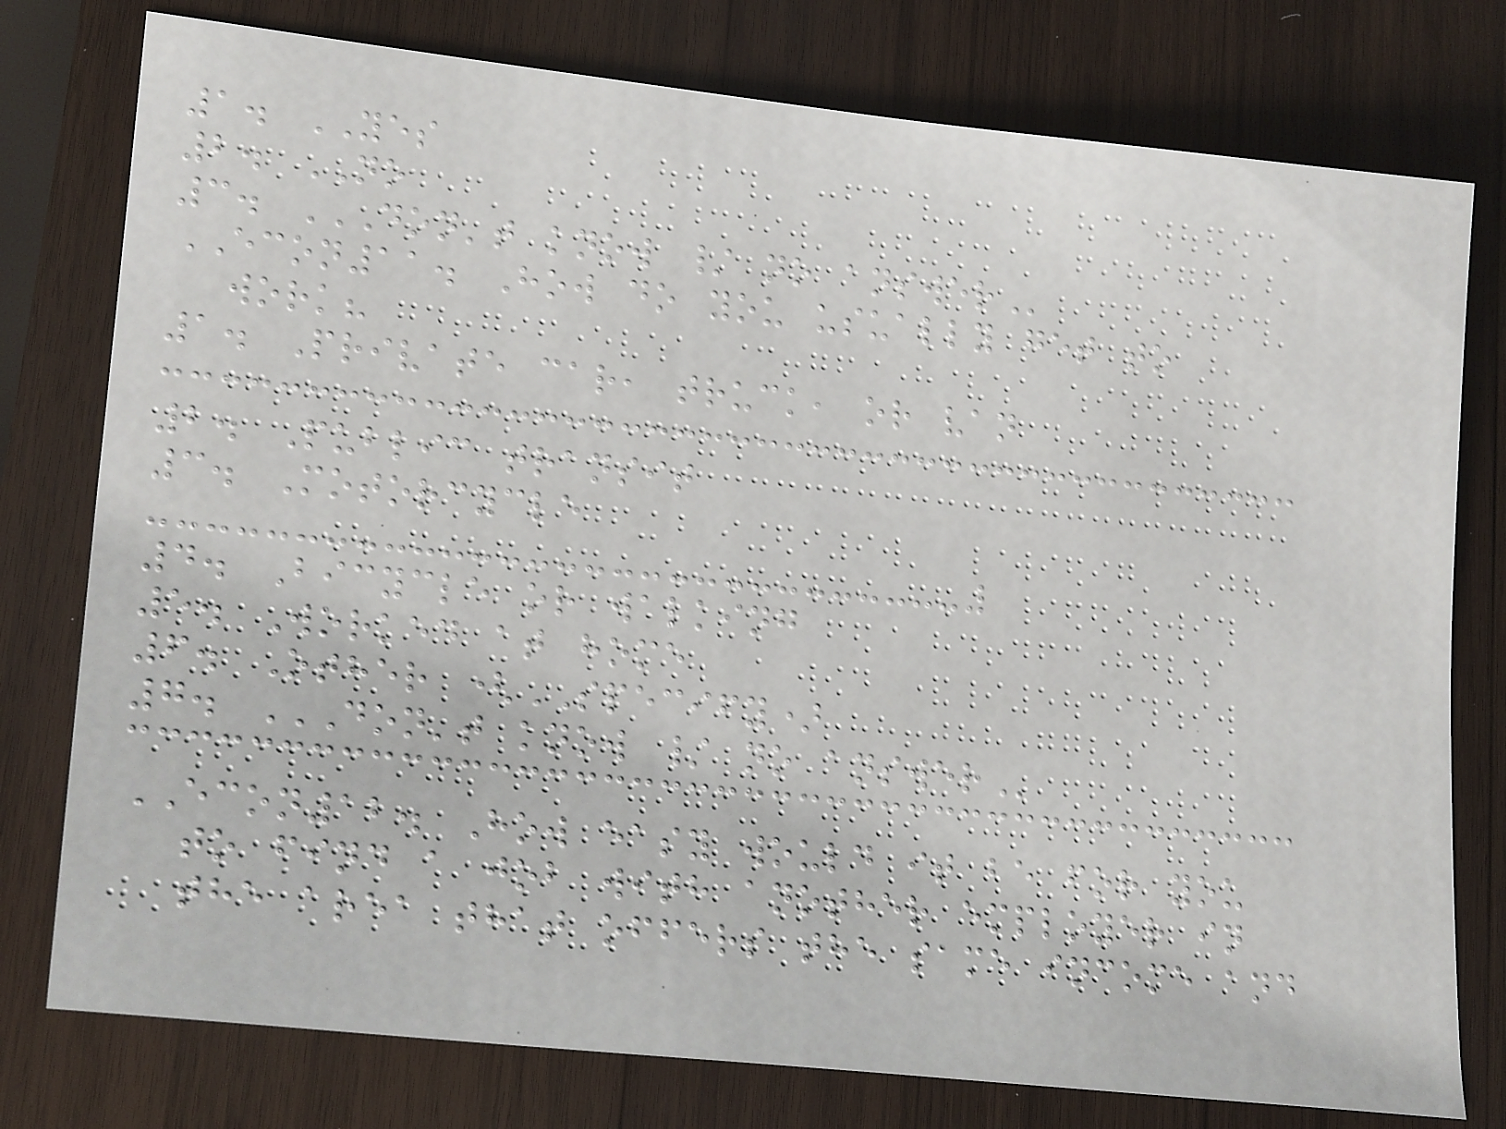1. YES
2. NO
3. DON'T KNOW / NO ANSWER
ECON11. How do you usually get to
work?
1. Private car, truck, or van
2. Public transit
3. Motorcycle
4. Bicycle or walking
5. Worked at home
6. Other (SPECIFY)
7. DON'T KNOW / NO ANSWER
ECON12. How easy would it be for you
to find a job with another employer in
the area that offers the same income and
